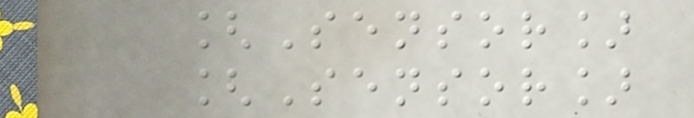[Sensor]
[Sensor]
